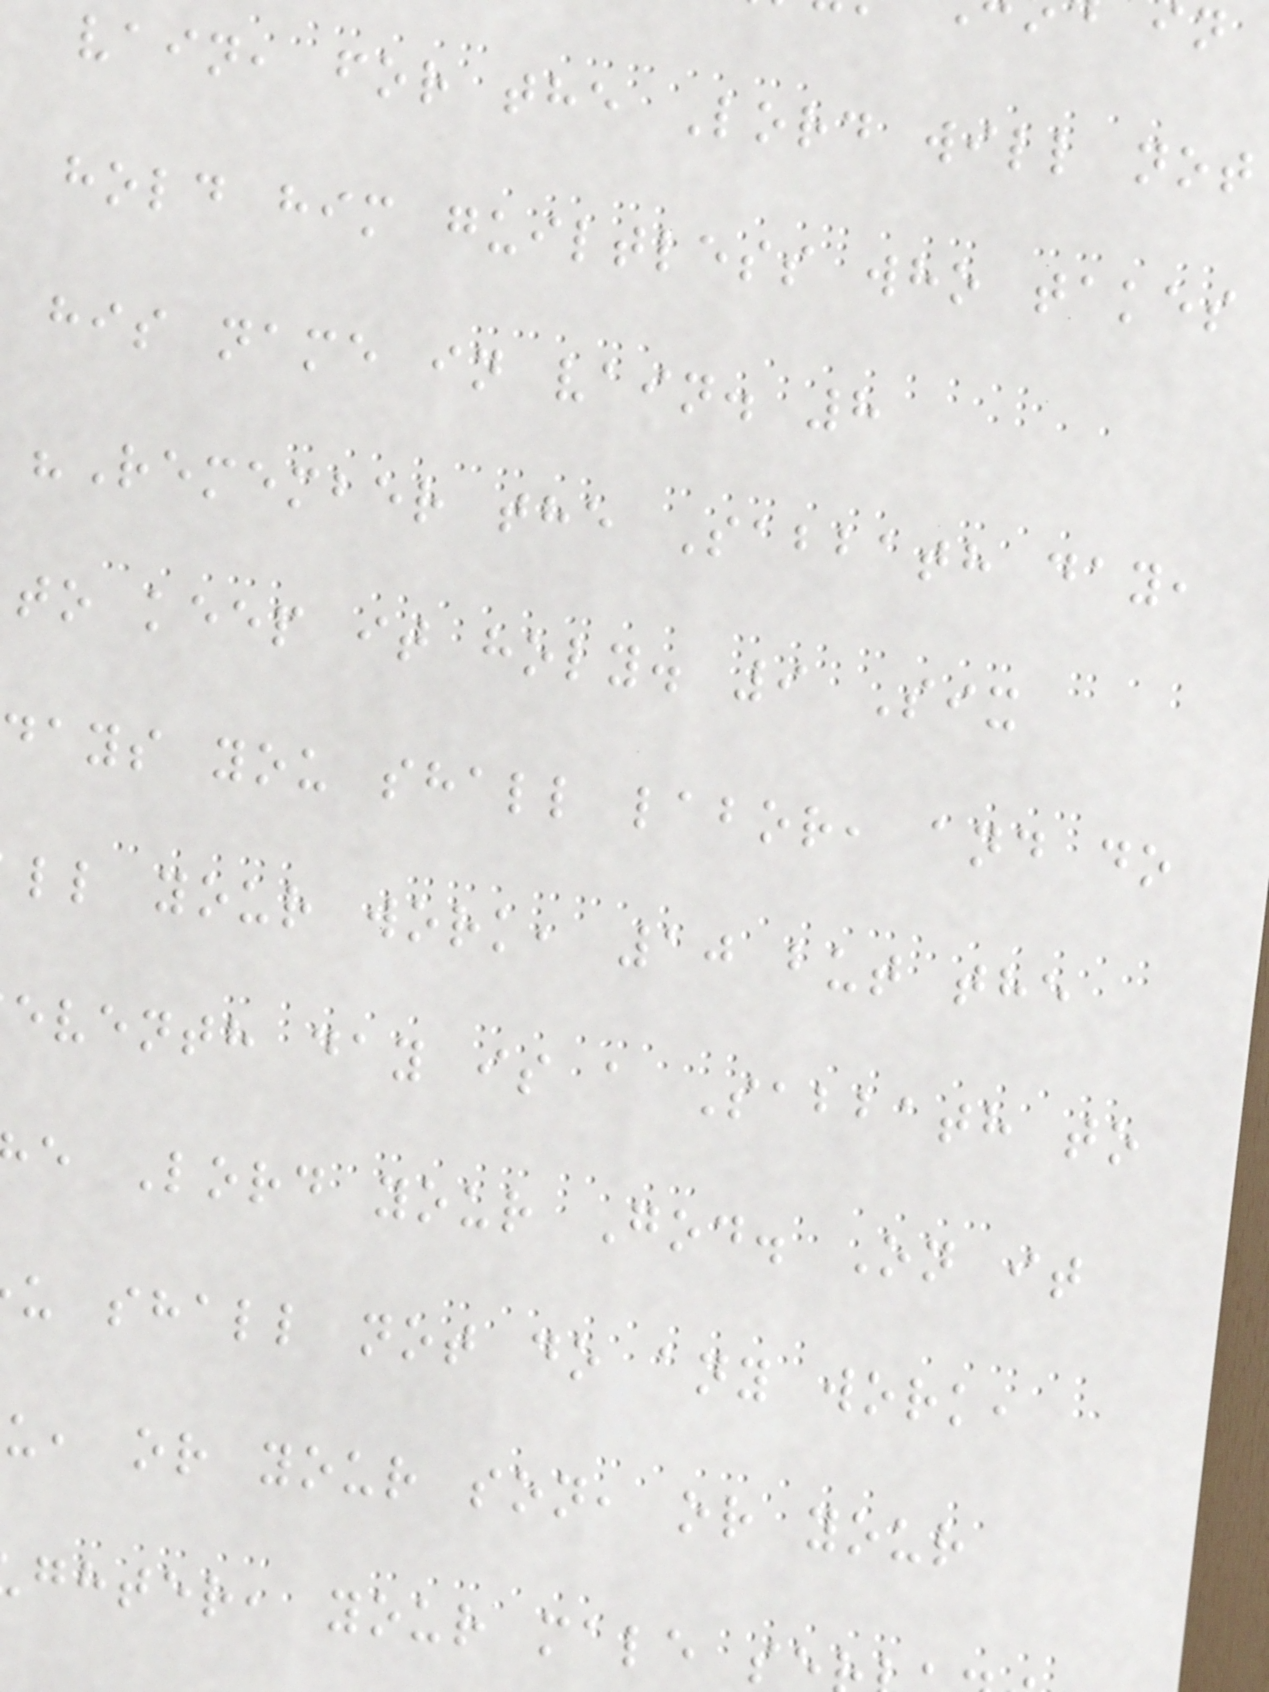vain, for the Lord will not
hold him guiltless who takes
his name in vain. 8
"Remember the Sabbath day,
to keep it holy. 9 Six
days you shall labor, and do
ll your work, 10 but the
eventh day is a Sabbath to
e Lord your God. On it
u shall not do any work,
u, or your son, or your
ghter, your male s
